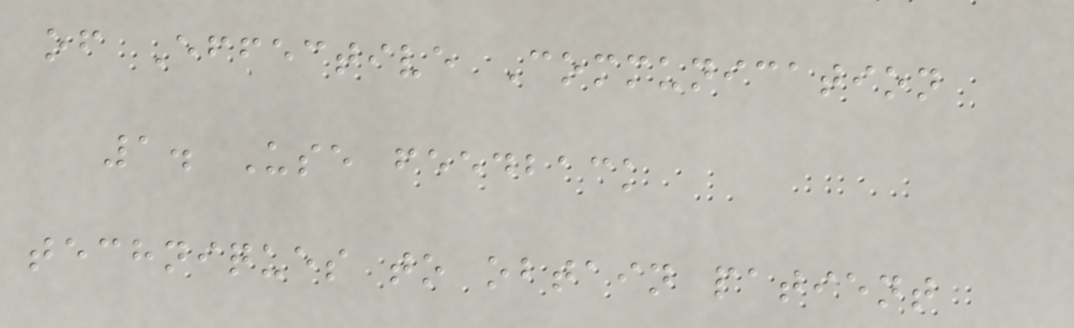of Effective Communication
1. Use feedback
techniques to obtain patient
